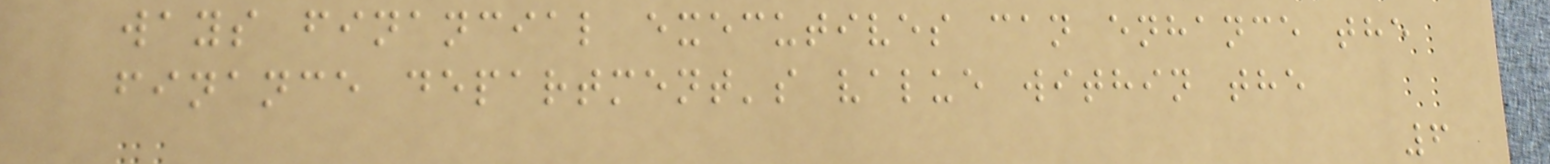ways financial executives can enhance the
finance department's value within the
6
